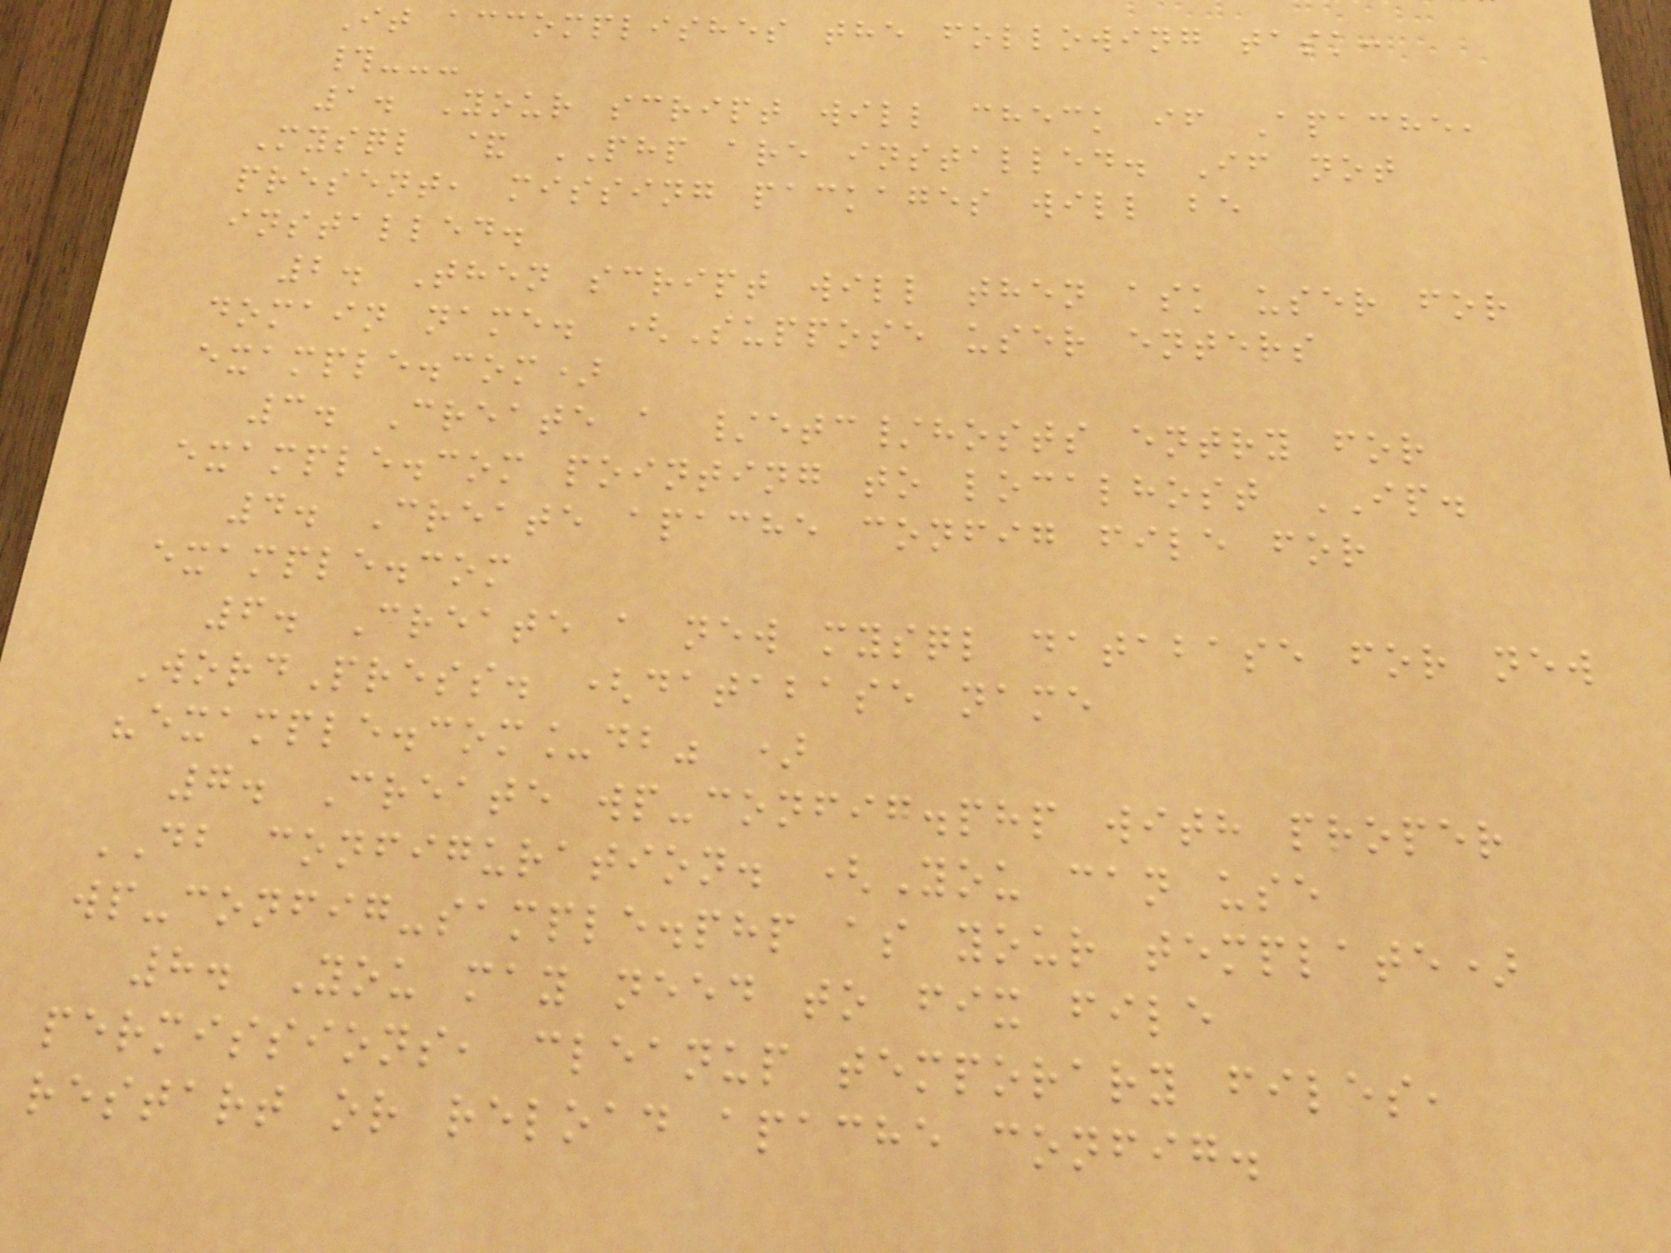It accomplishes the following task:
#---
1. Your script will check if Apache,
Mysql & PHP are installed. If not
present, missing packages will be
installed.
2. Then script will then ask user for
domain name. (Suppose user enters
example.com)
3. Create a /etc/hosts entry for
example.com pointing to localhost IP.
4. Create apache config file for
example.com
6. Create a new mysql database for new
WordPress. (database name
"example.com_db" )
7. Create wp-config.php with proper
DB configuration. (You can use
wp-config-sample.php as your template)
8. You may need to fix file
permissions, cleanup temporary files,
restart or reload apache config.
